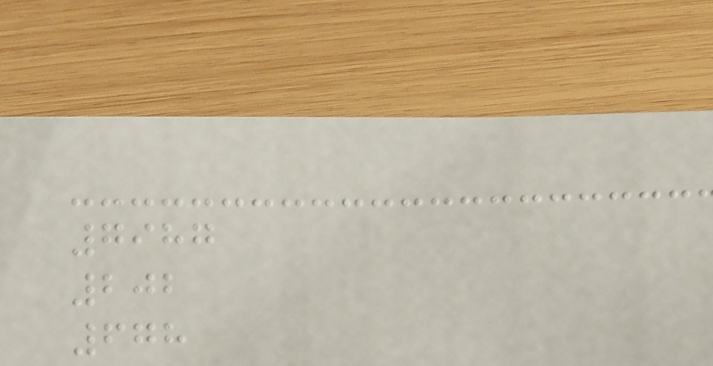7987
202
678
